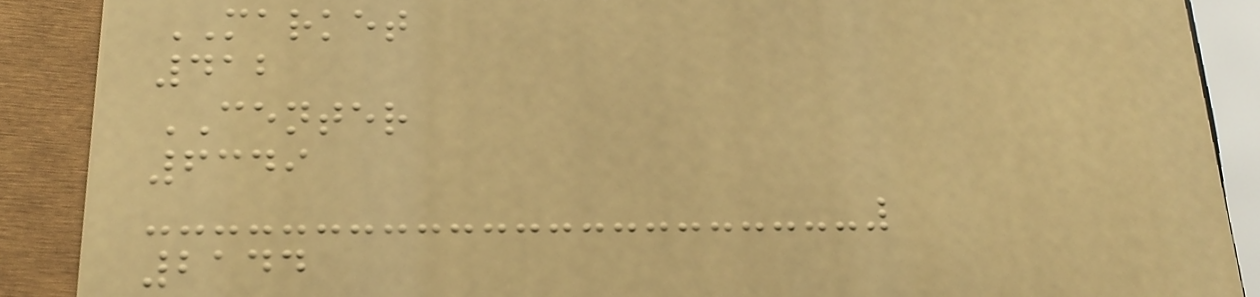MARKET
412
CENTER
6349
2144
